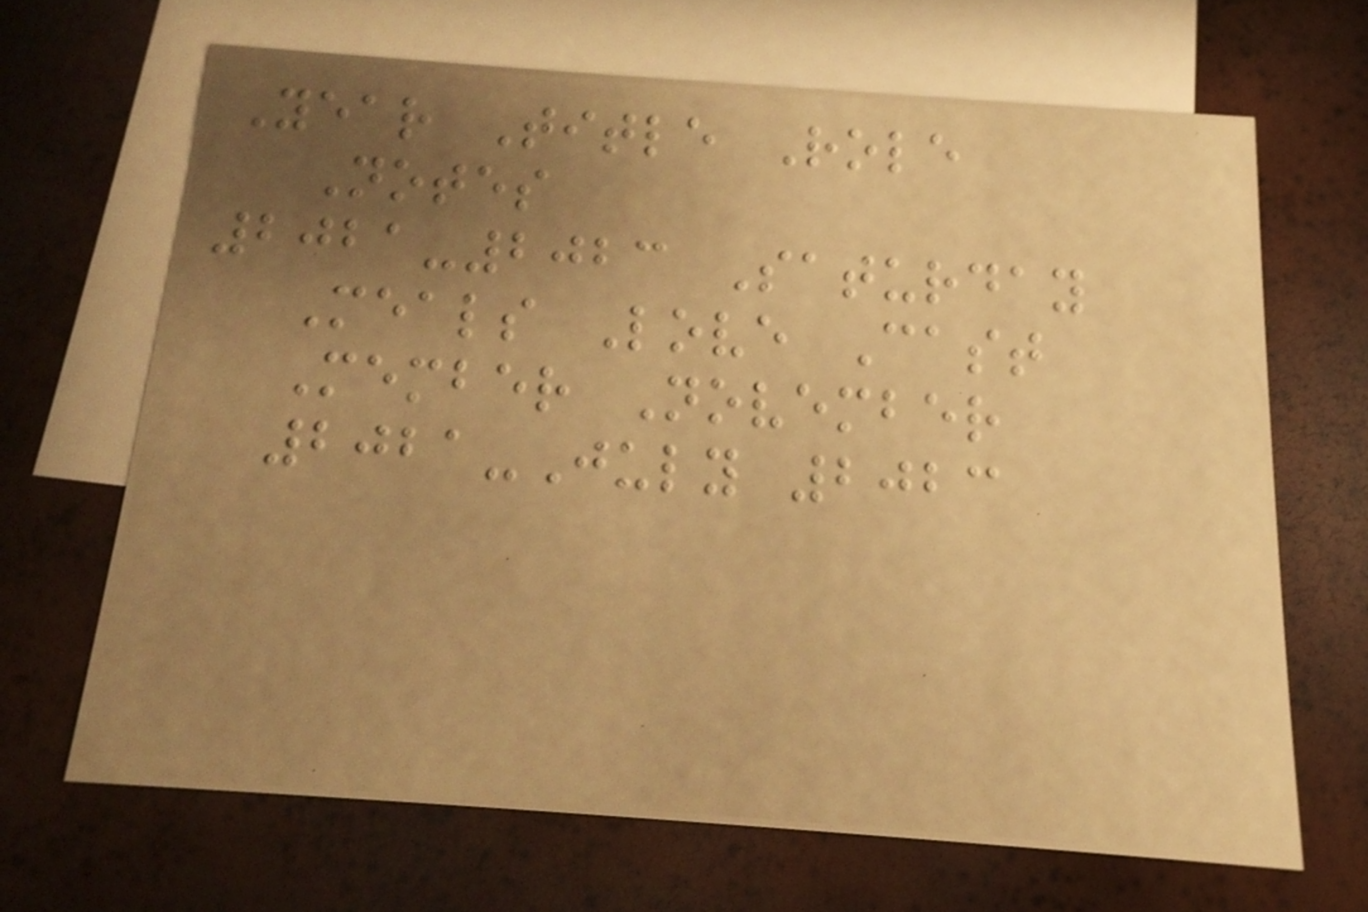Year Title Role
Notes
2021-2023 Saturday
Meals Love Cast
Member November
2021-July 2023
